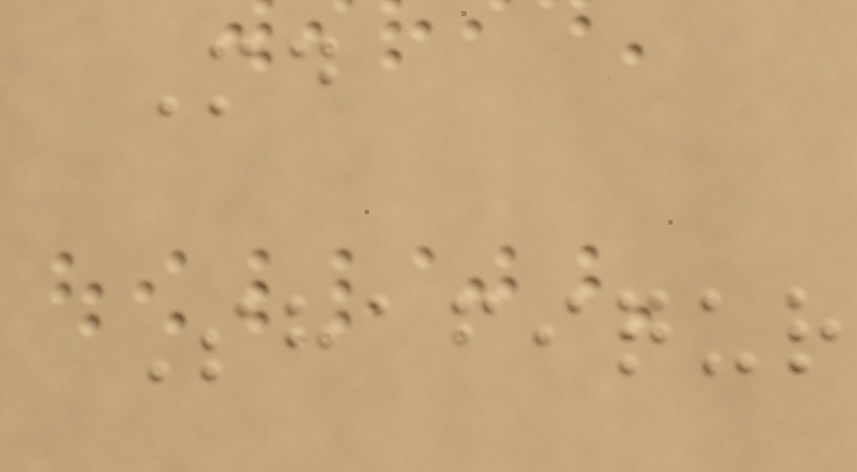Md
Shafiqur
